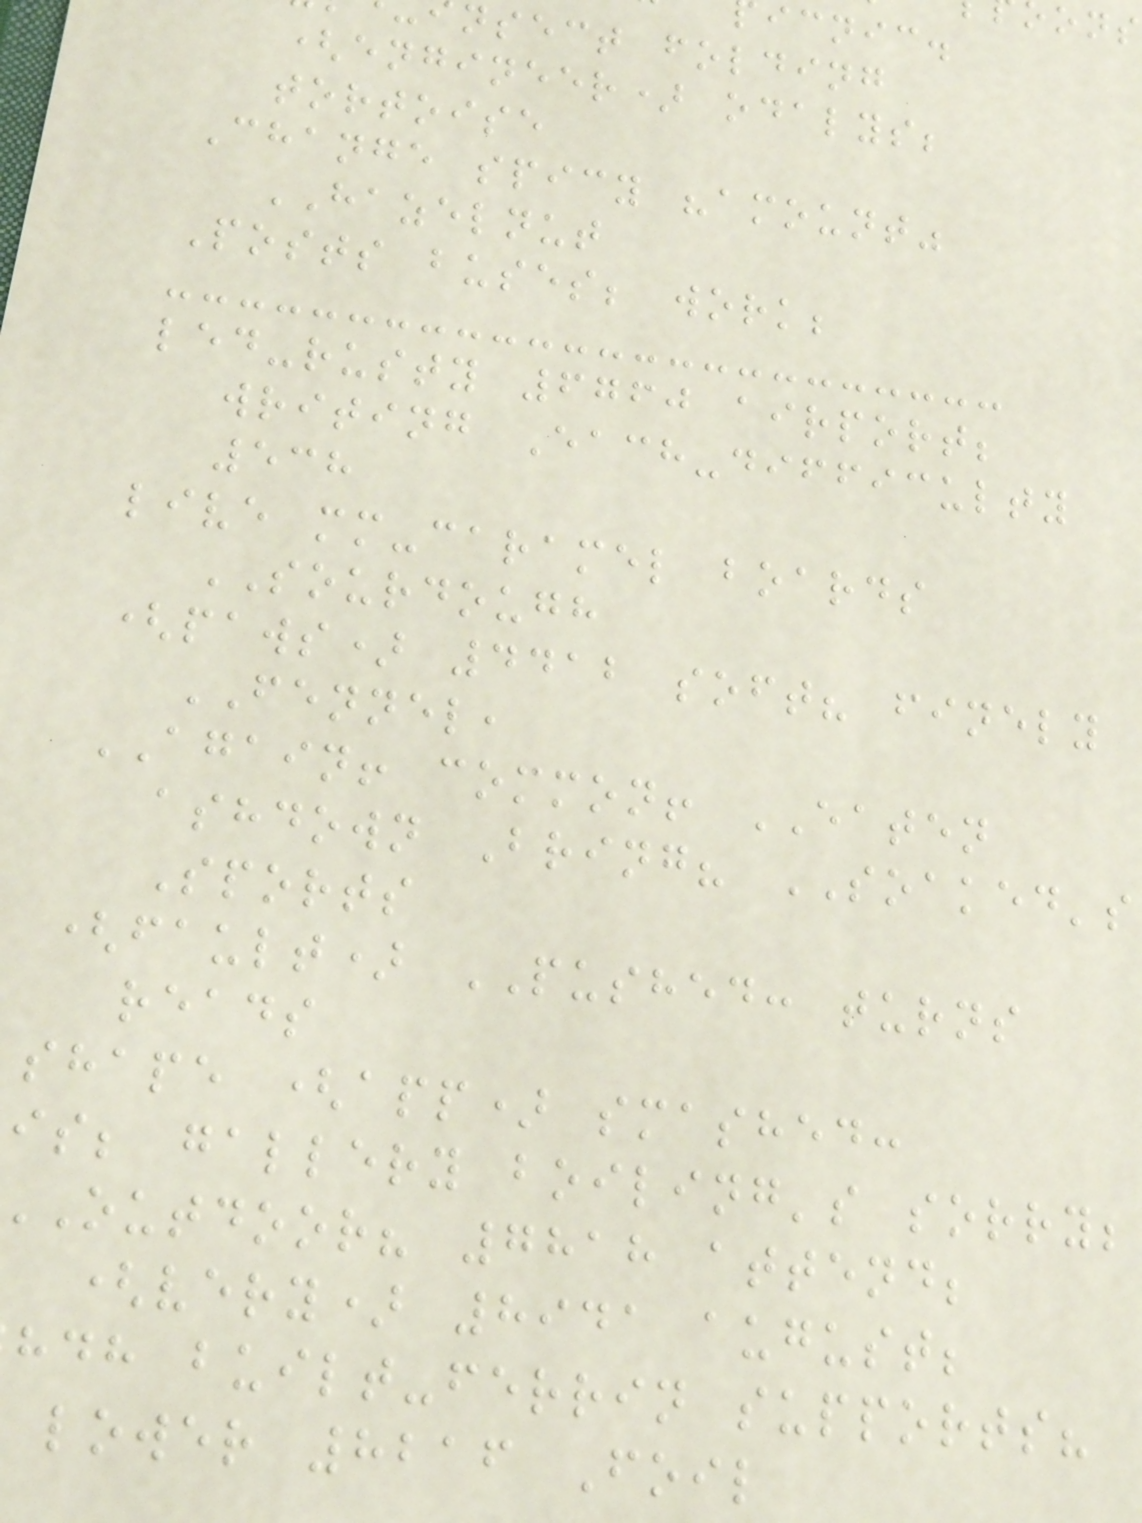icnic.
nsect folding
(engineer) odalys;
tortoise
Change spicy "amount"
HAZELNUT
Posts buses; work;
led-rusty 6760 airport;
writing Each-difficulty
538
live mm-caramel boards
SOURDOUGH
(paws) 4412 soft? finely
FENNEL,
AGAIN! common! EATEN
ashdown Bring? SOAKED's
Sports
(fault) PUSHED: turns
reads
shape (app) smashed:
is; gallery boiling's sorry;
outdoor? 7818 attend;
(very) 8941 august;
hdh built-ferrin supports?
lower 8216 Foil
